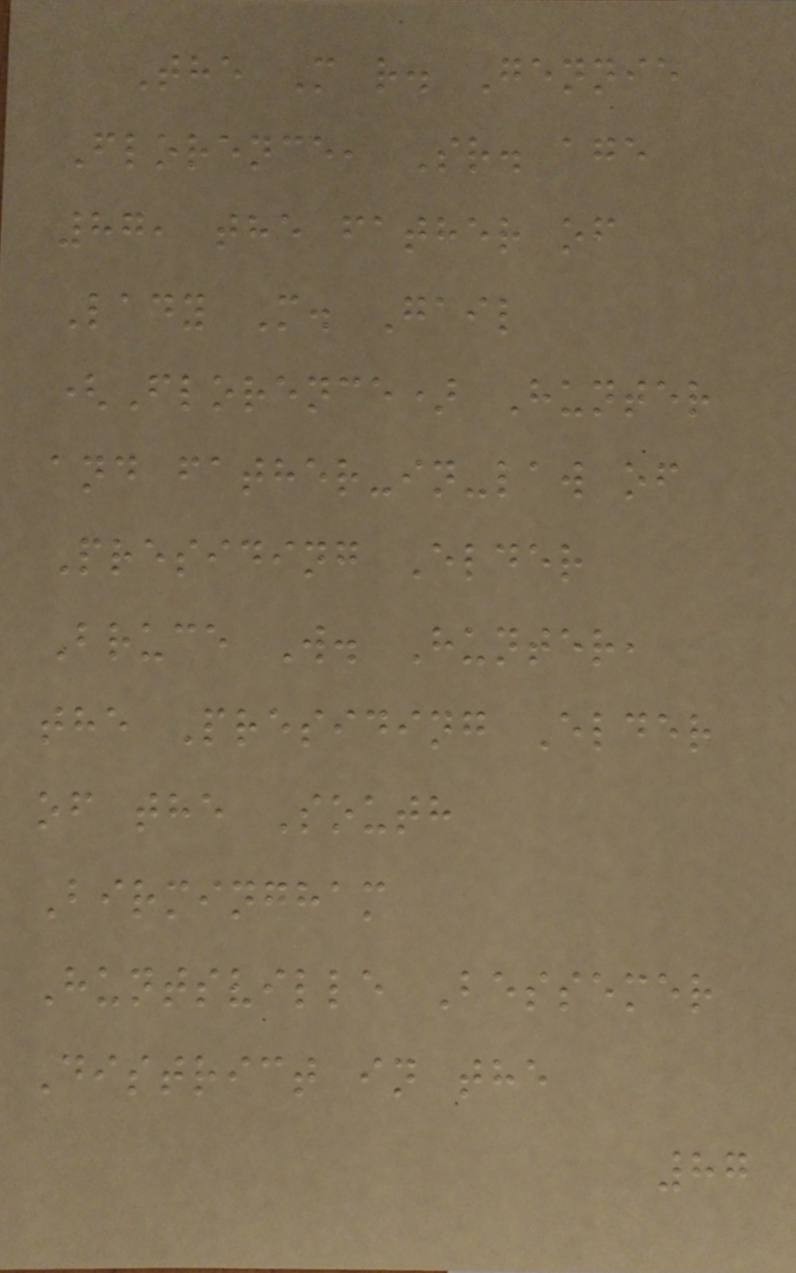The M r. Gennie
Florence, Sr. age
87, the father of
Lady M. Gail
(Florence) Hunter
and father-in-law of
Presiding Elder
Bruce W. Hunter,
the Presiding Elder
of the South
Birmingham
Huntsville Bessemer
District in the
87
